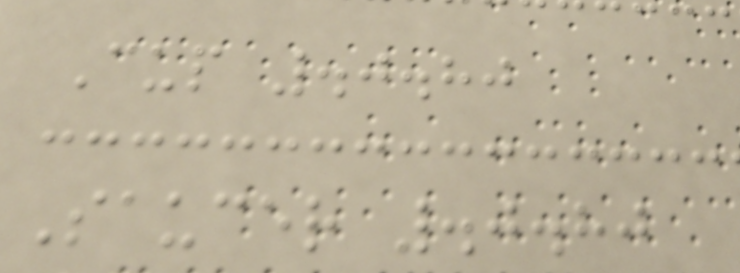Cup .0.80
Saucer .0.80
